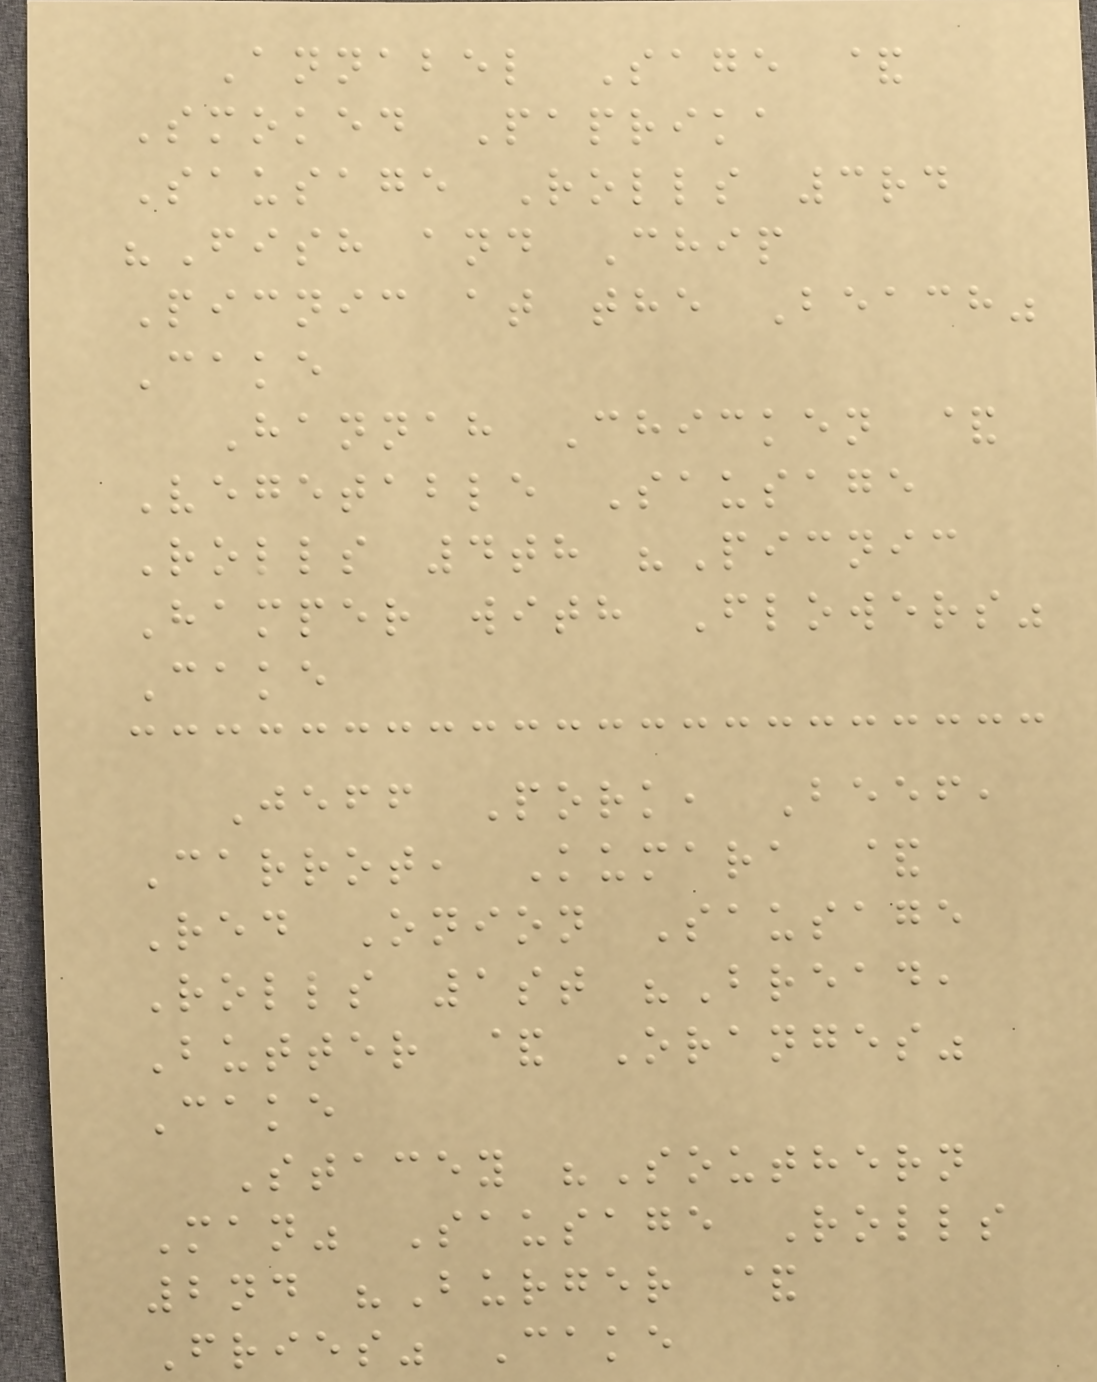Annabel Sage &
Smoked Paprika
Sausage Rolls 3rd
"Fish and Chip
Picnic at the Beach"
Cake
Hannah Chicken &
Vegetable Sausage
Rolls 4th "Picnic
Hamper with Flowers"
Cake
Jeff Pork, Beef,
Carrot, Kumara &
Red Onion Sausage
Rolls 1st "Bread,
Butter & Oranges"
Cake
Stacey "Southern
Man" Sausage Rolls
2nd "Burger &
Fries" Cake
